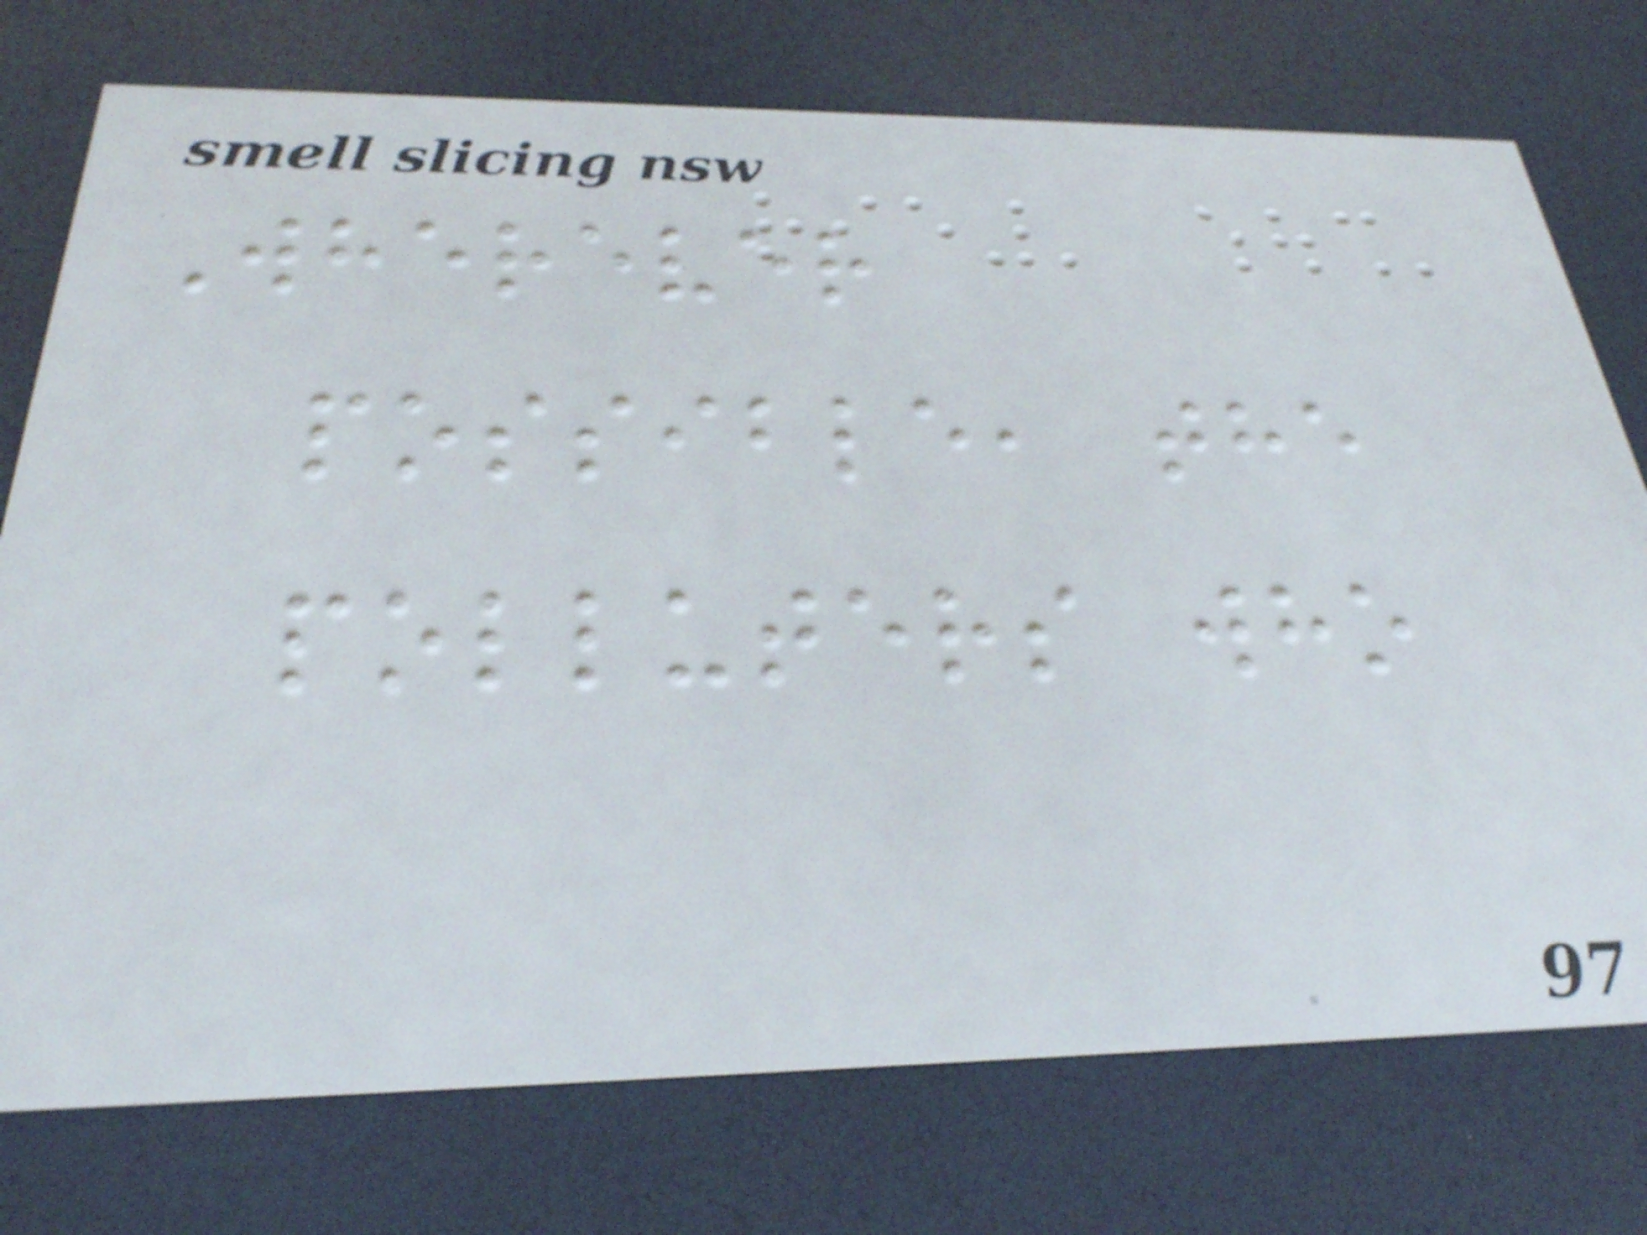Wherever
possible, the
polluters who
